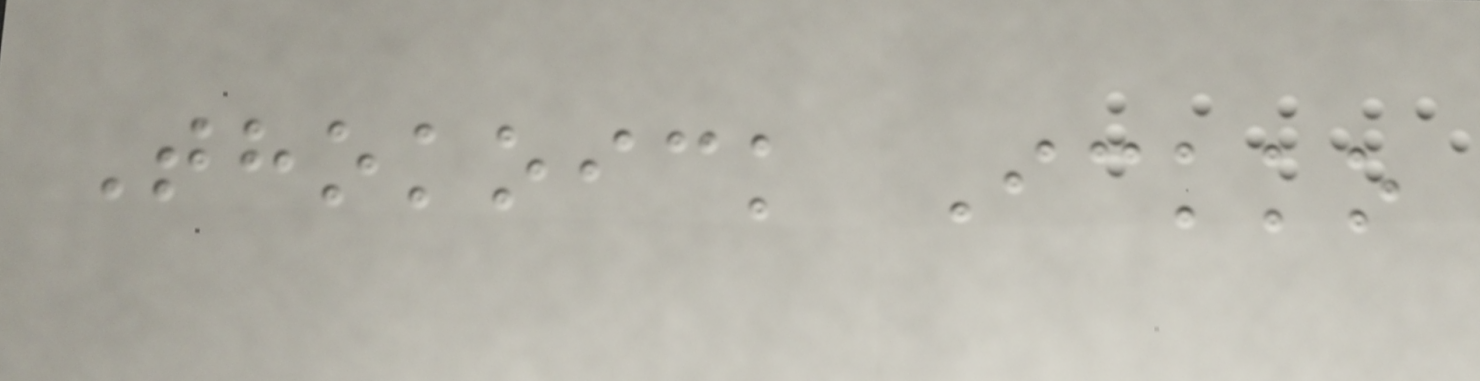Thokoick Ickko
